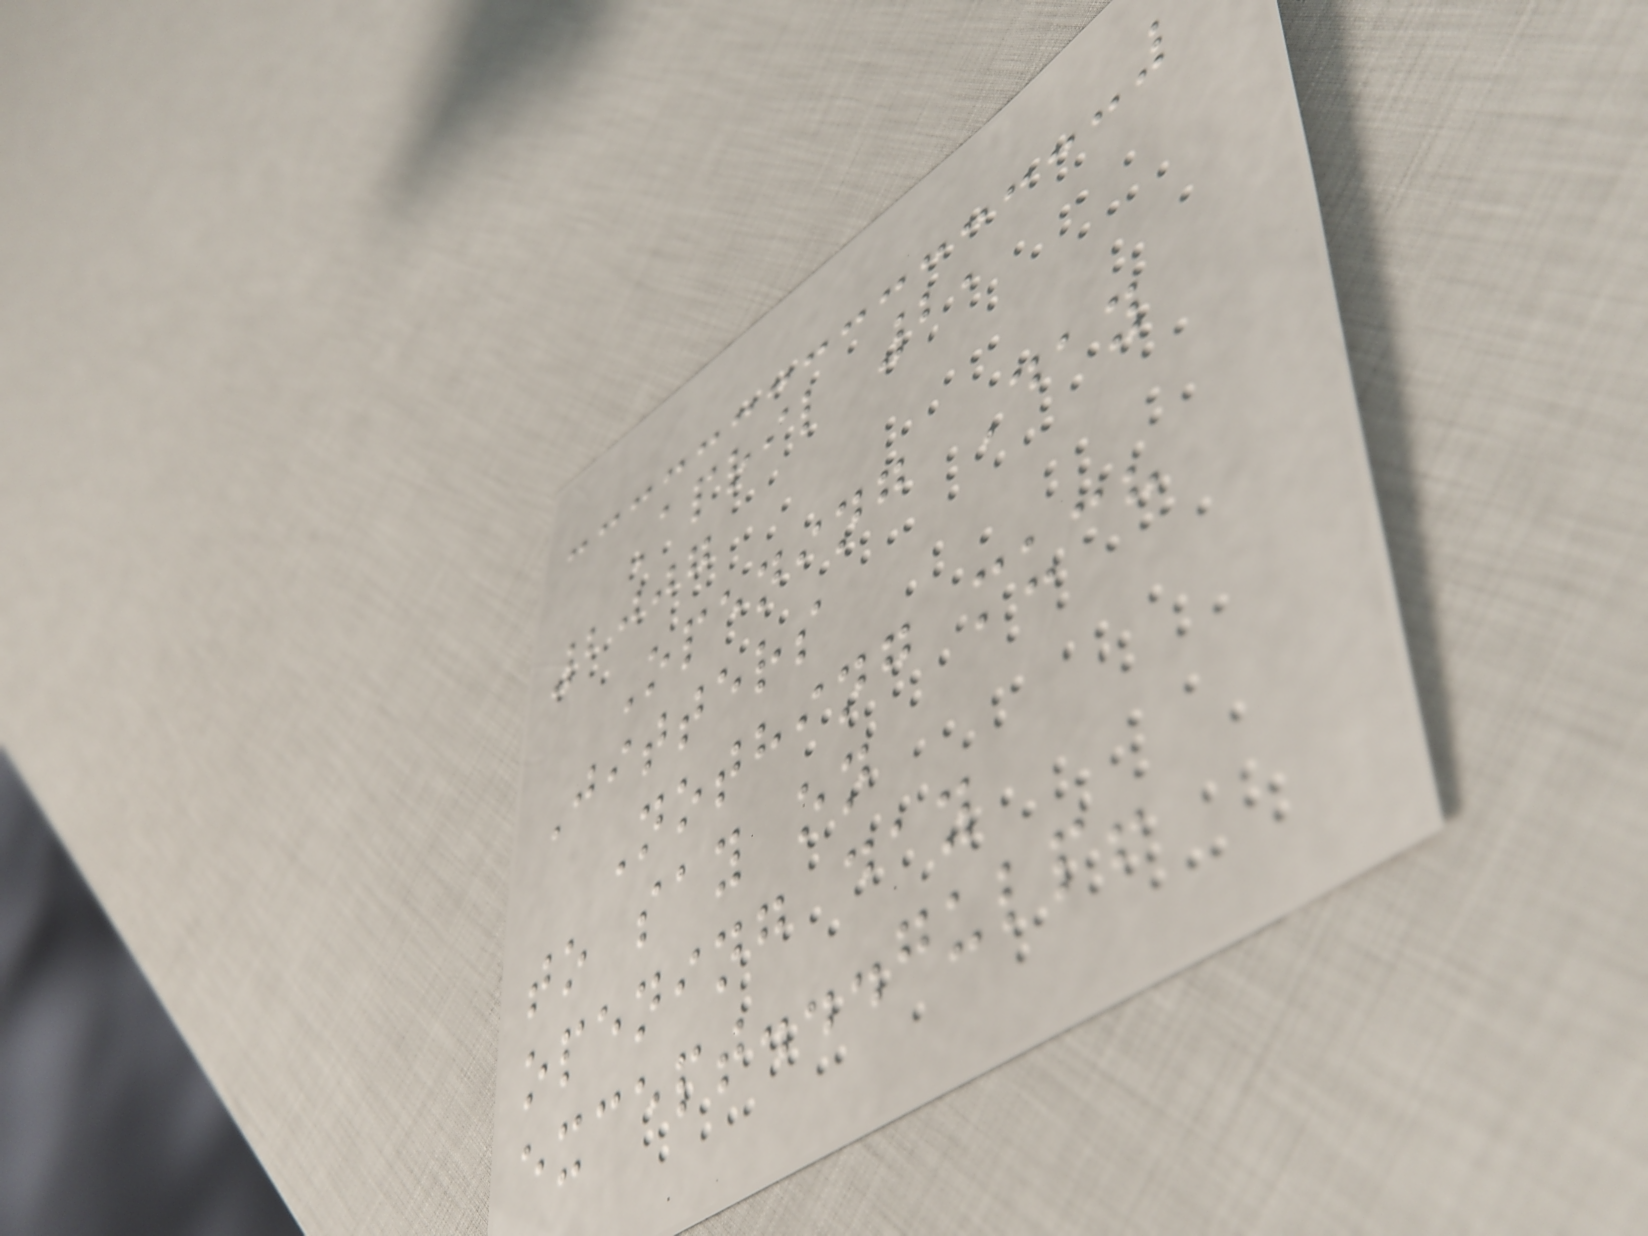April 2,
2007
Opening Day
Jitters
Nothing much
to say on
opening day
except...gulp!
